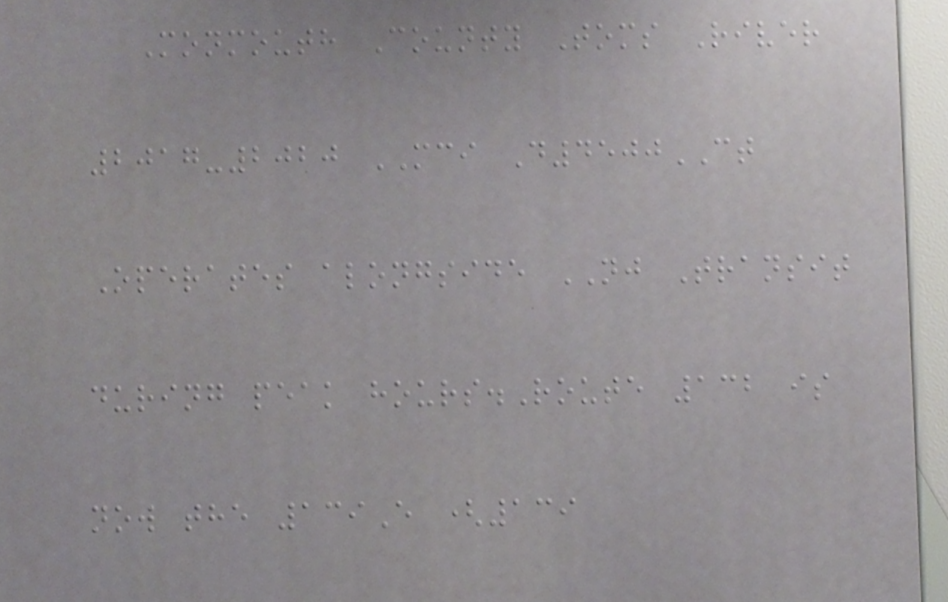Monmouth County Toms River
2017-2020 MCI D4500CT
Operates alongside NJ Transit
during peak hours.Route 132 is
now the 139E (139
